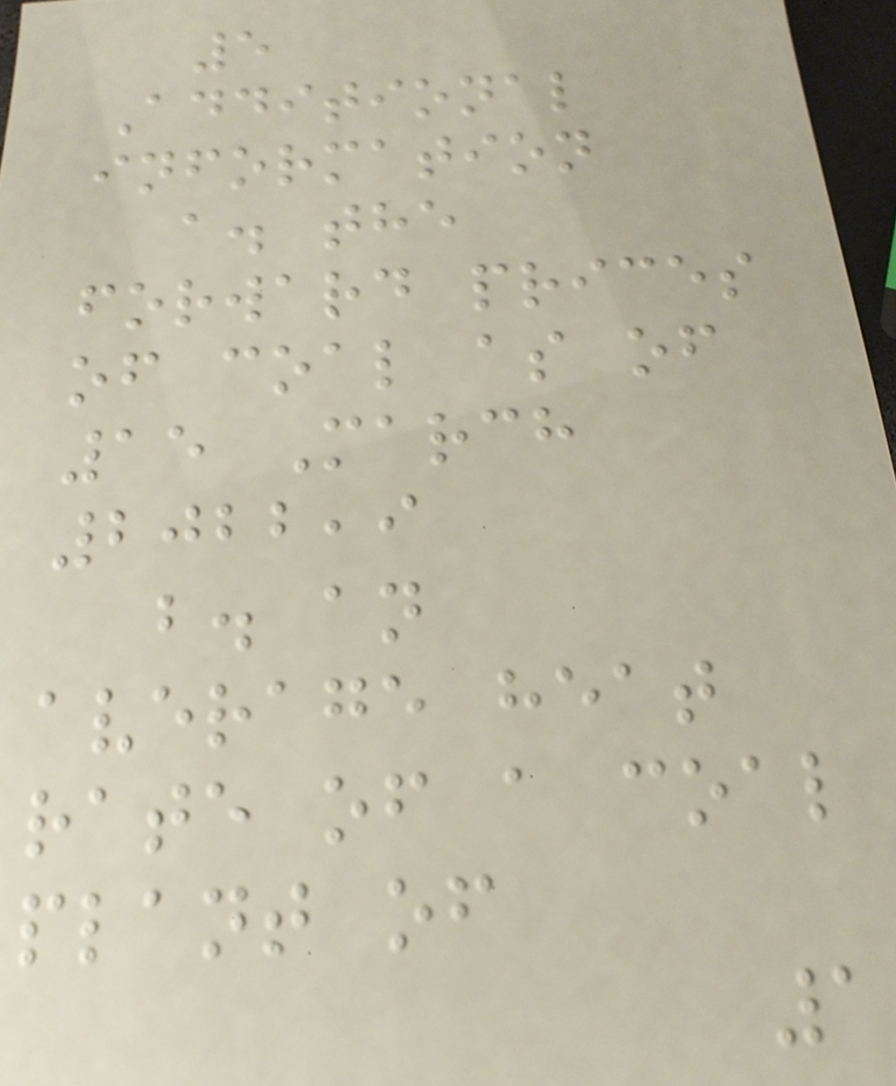5
Additional
information
a. the
forward prices
of coal as of
15 March
2022,9
b. an
average heat
rate of a coal
plant of
1
